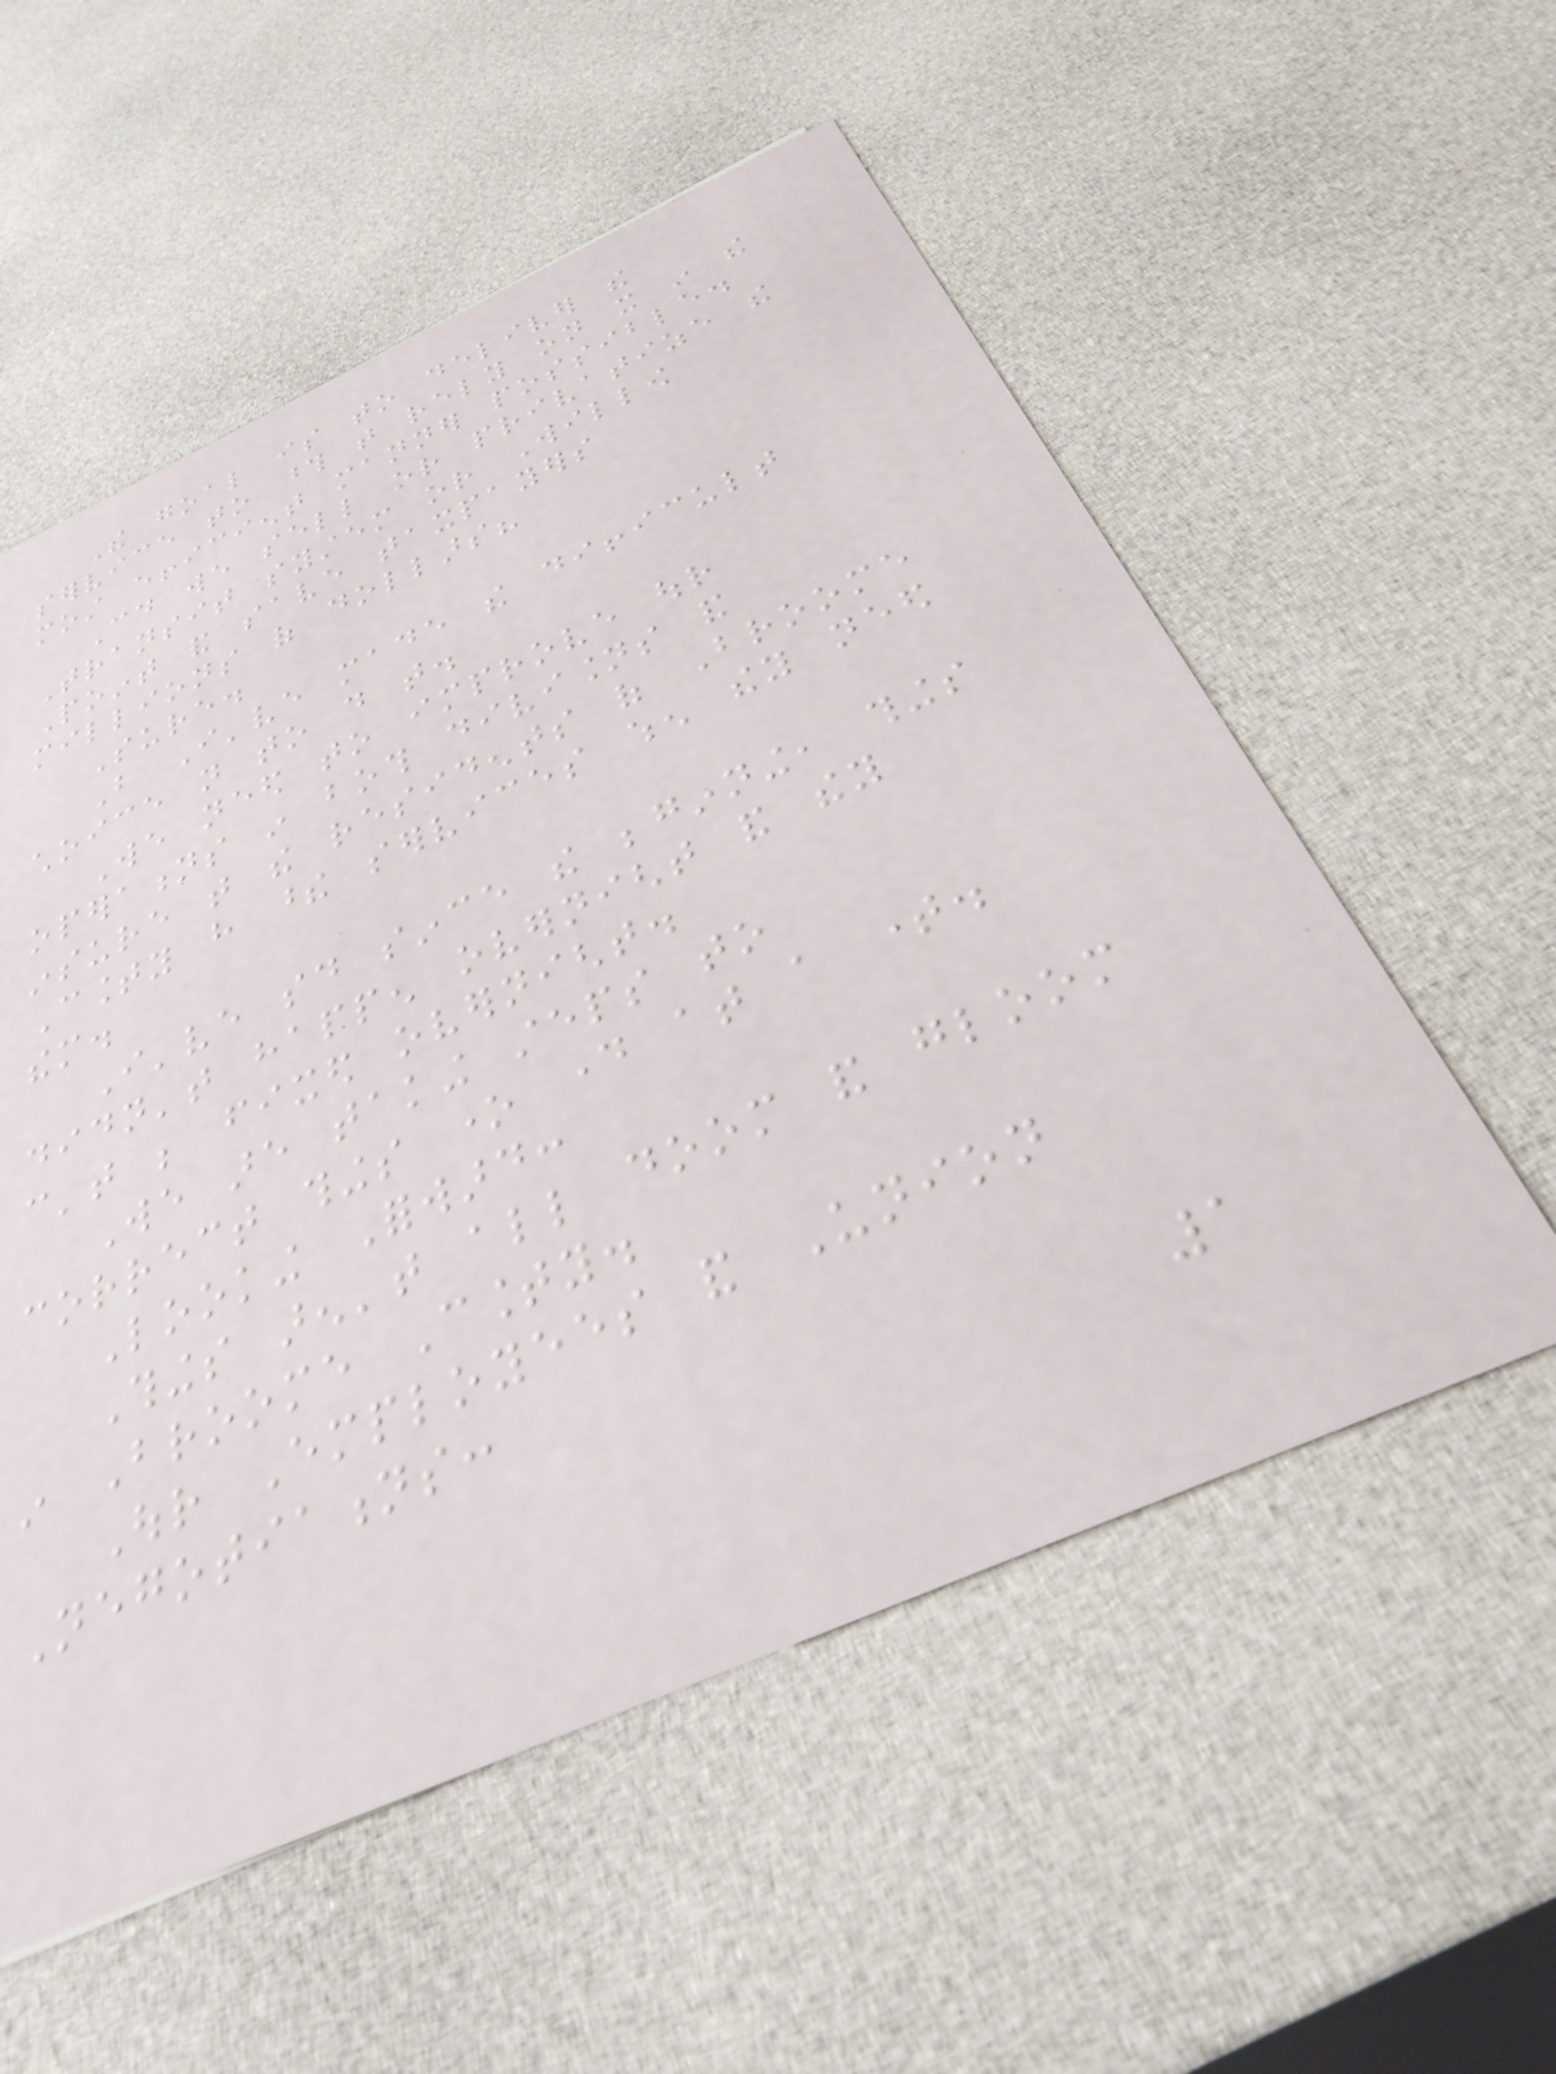The goal is to deliver the
service to those that rely on it in the
most efficient manner possible.
Could we sell or privatize the
Transit system or Willow
Point and save taxpayers
millions of dollars?
Sure.
But I've made the difficult
choice not to do that.
We need to improve our
operations in both divisions and
insure that the residents of Broome
County have these services when they need
them.
I've said since the beginning, things
didn't happen overnight and they
can't be fixed overnight.
We are taking steps to
correct things one day at a time.
Looking Forward:
Things aren't all doom and gloom
in Broome County.
Our Employees and Union
Negotiations:
1
